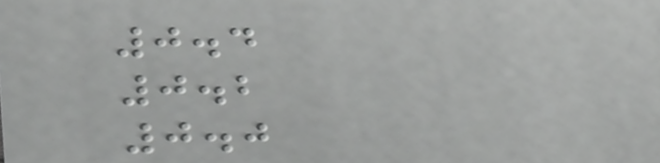0.4
0.2
0.0
